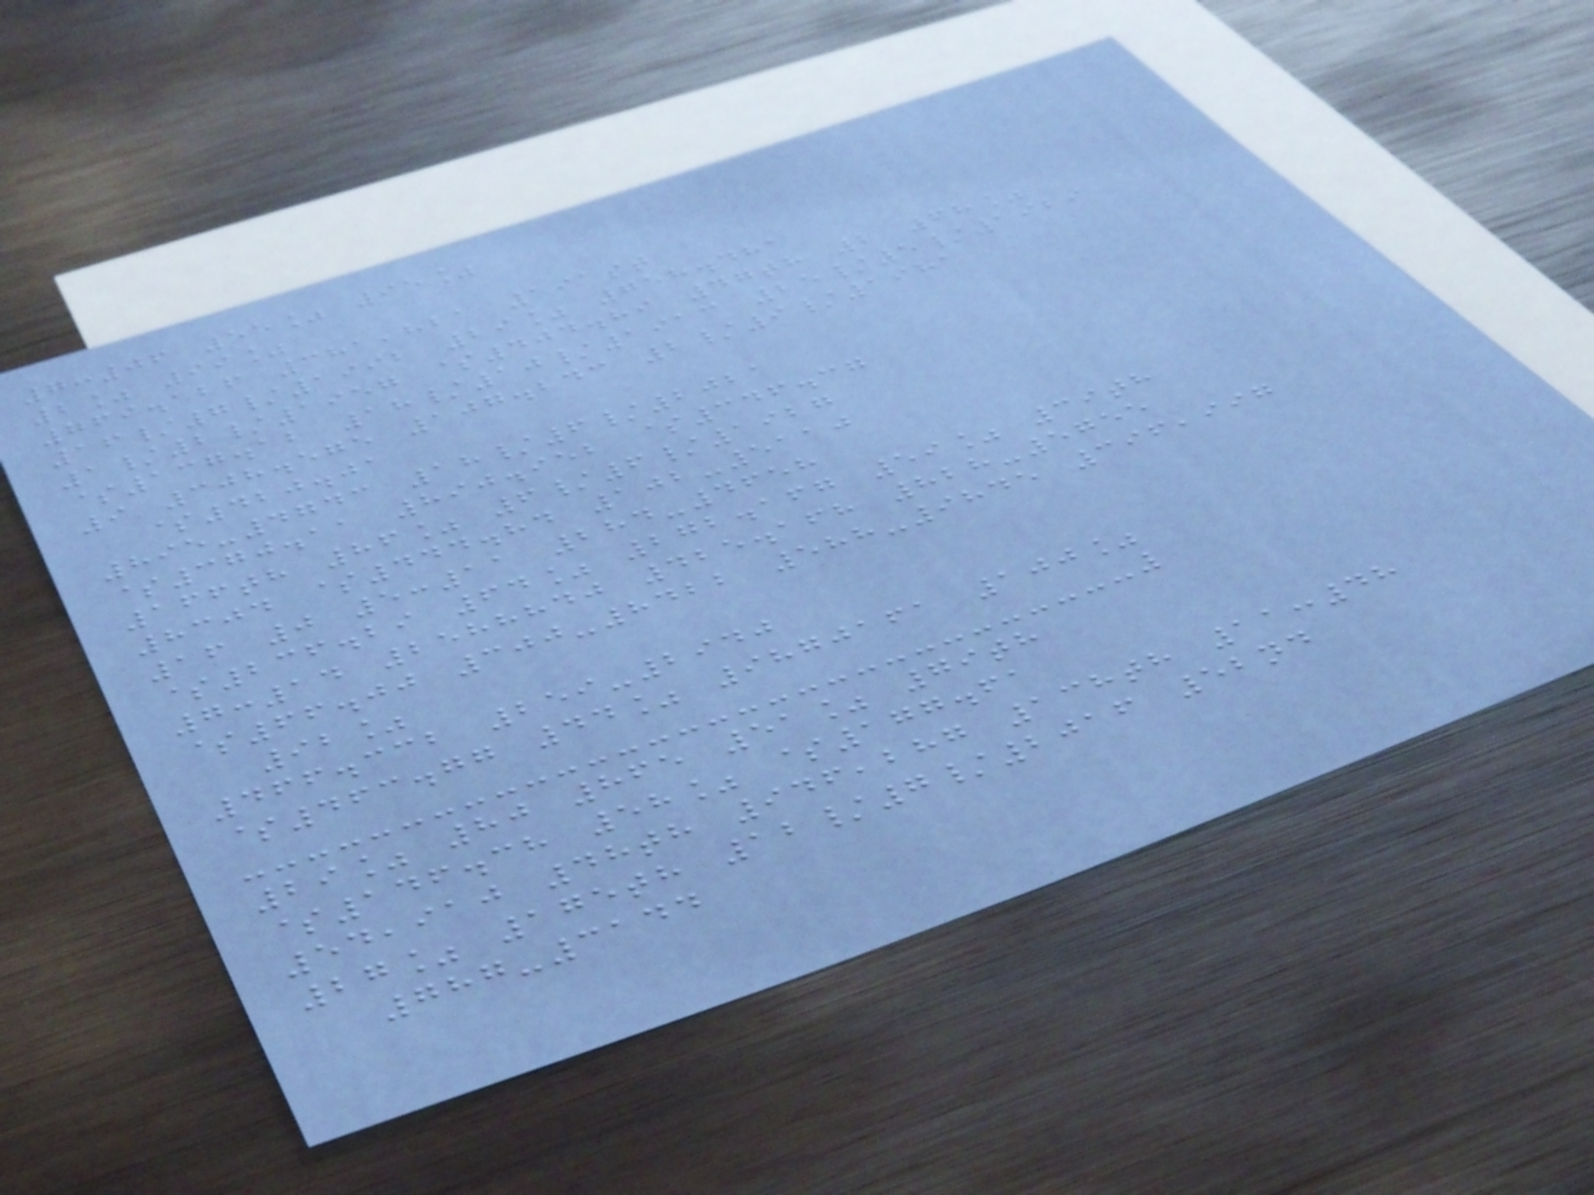7:06 55% 95%
2% 99%
769.126 381,821 191st
16/7/1992 29% 758.481
1/2/1957 $404.89 47th 2 68%
$137.12 18/10/1913 25/5/1929
9 308.575 107.243 2/9/1981
$420.01
895-4743 18/6/2021
$370.11 890.952 $346.37
166th 86% 6/6/1927
8304 $444.84 102-5110
16 0 5:11 284-4658
$236.29 64% 272.167 59% 39th
7:14 2588840 425.168 828-5755
$66.00 300-8422 588-9845 396,997
92%
466.332 259-2940
$463.77 44% 9870161 100%
29% 80 865 51% 79th
$146.38 58% $177.61
54,910 48th 946,287 138th 11:48
27% 175th 12/7/2016 52nd
787-3144
